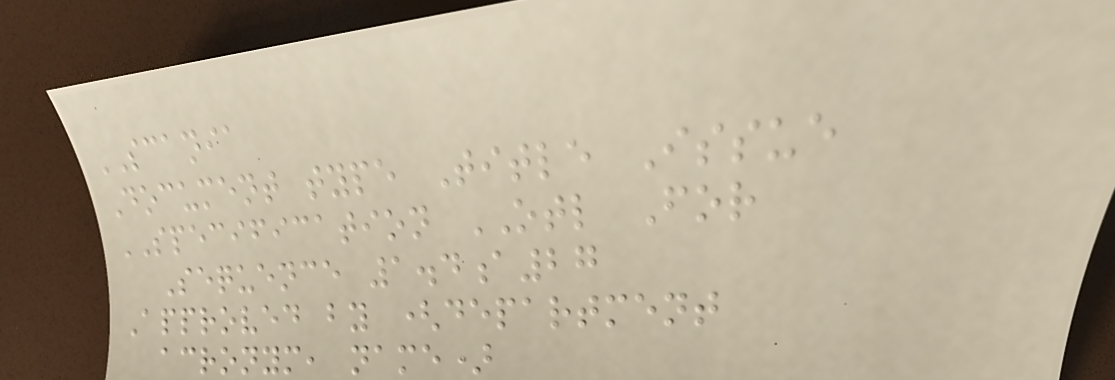SCANIA
Document type Title Issue
SPECIFICATION OTL For
Sequence 1.4a27
Approved by (department
acronym, name)
